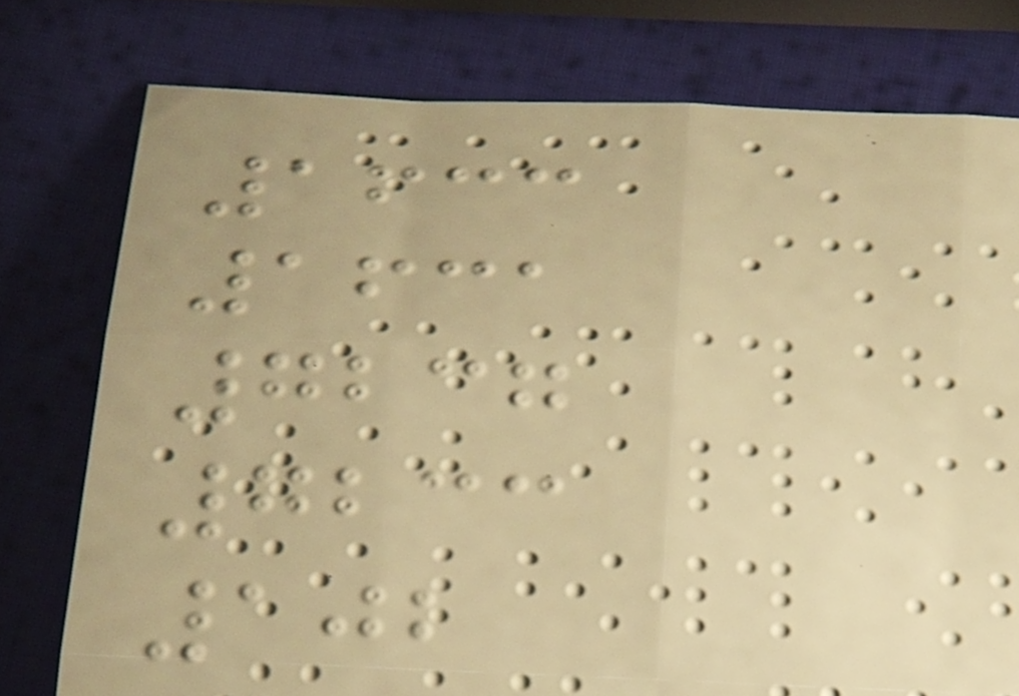1633
1631
7237
7233
102
